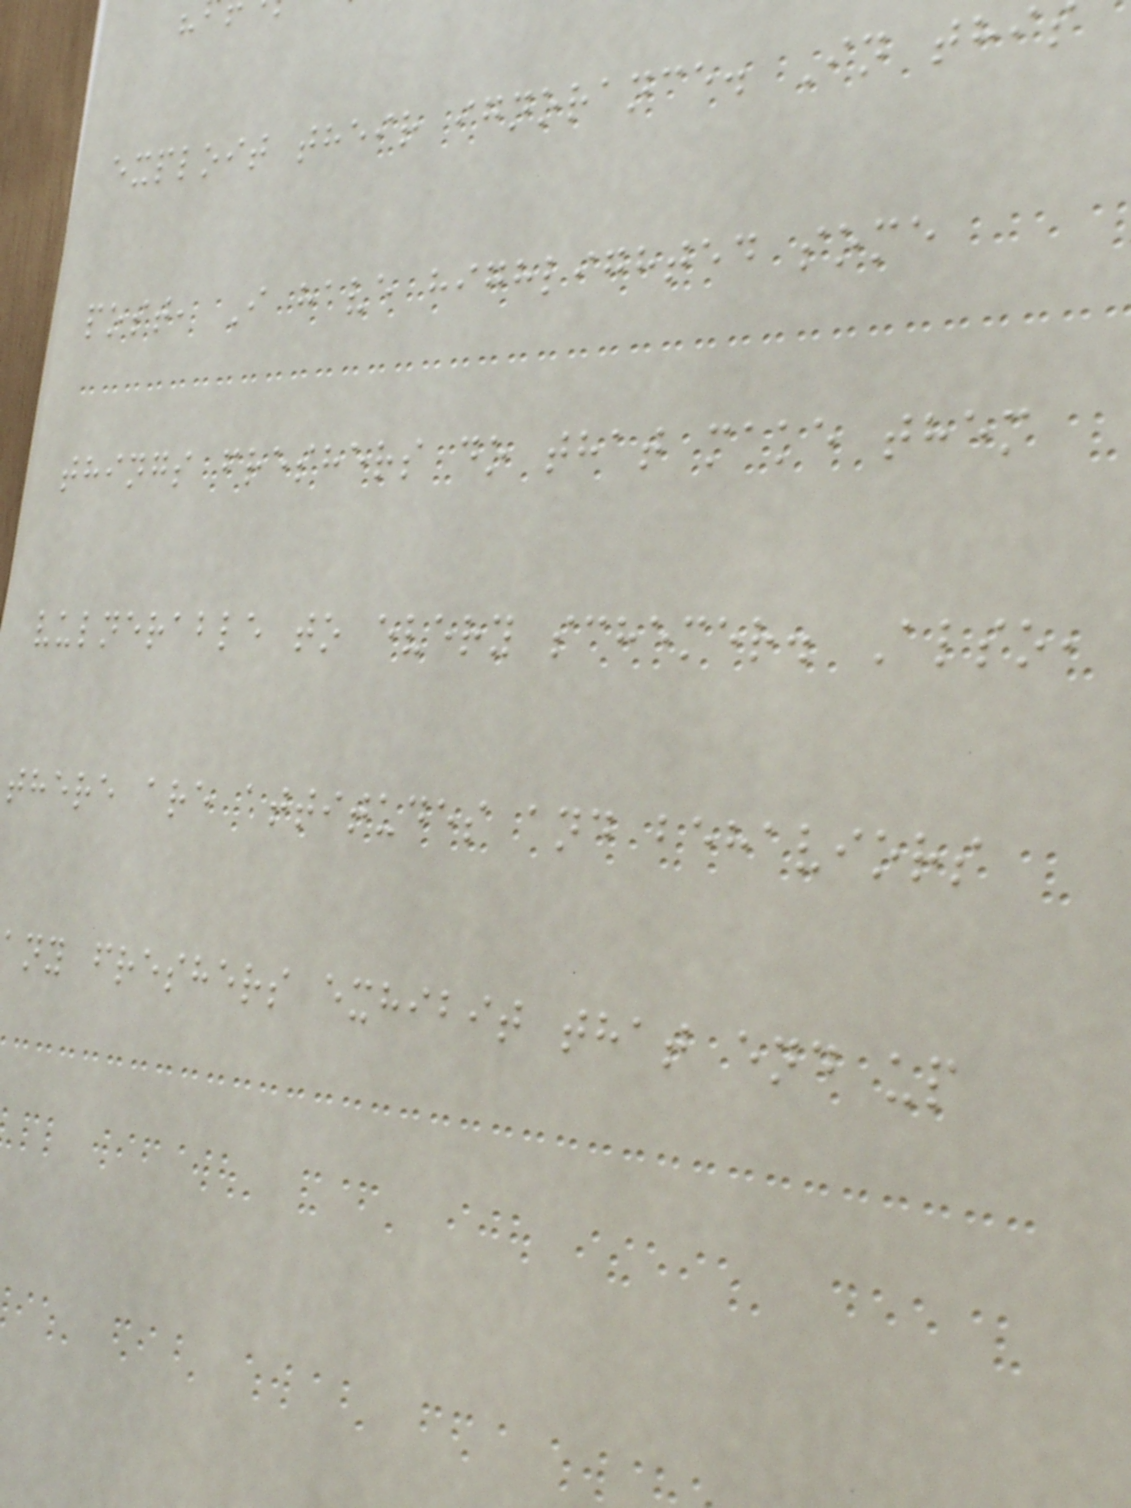exploit their ignorance. In thi
post, I have highlighted some
things freshers do that make them
vulnerable to every schemer. Also,
there are attitudes and behaviors
ny freshers exhibit that end up
